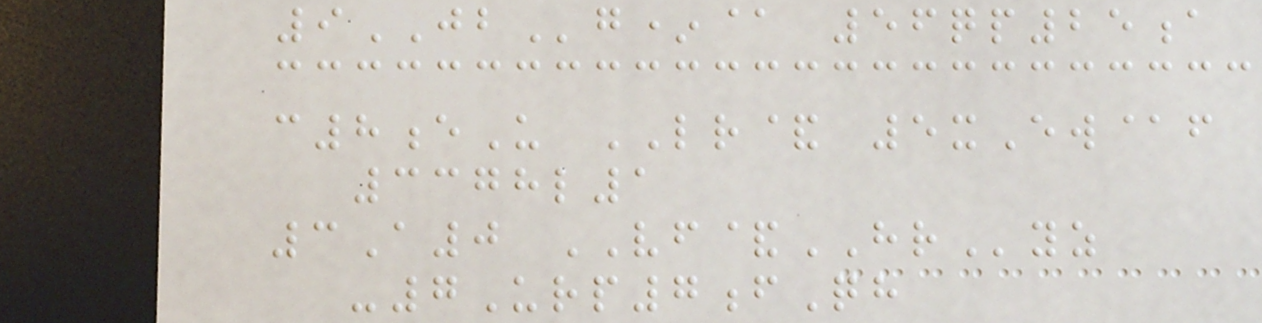9JBg*@ 56qp25a
c8eU LR& 5xEw@f
3378l1
3A0 VF&HRyz
-7Urp7fQh
